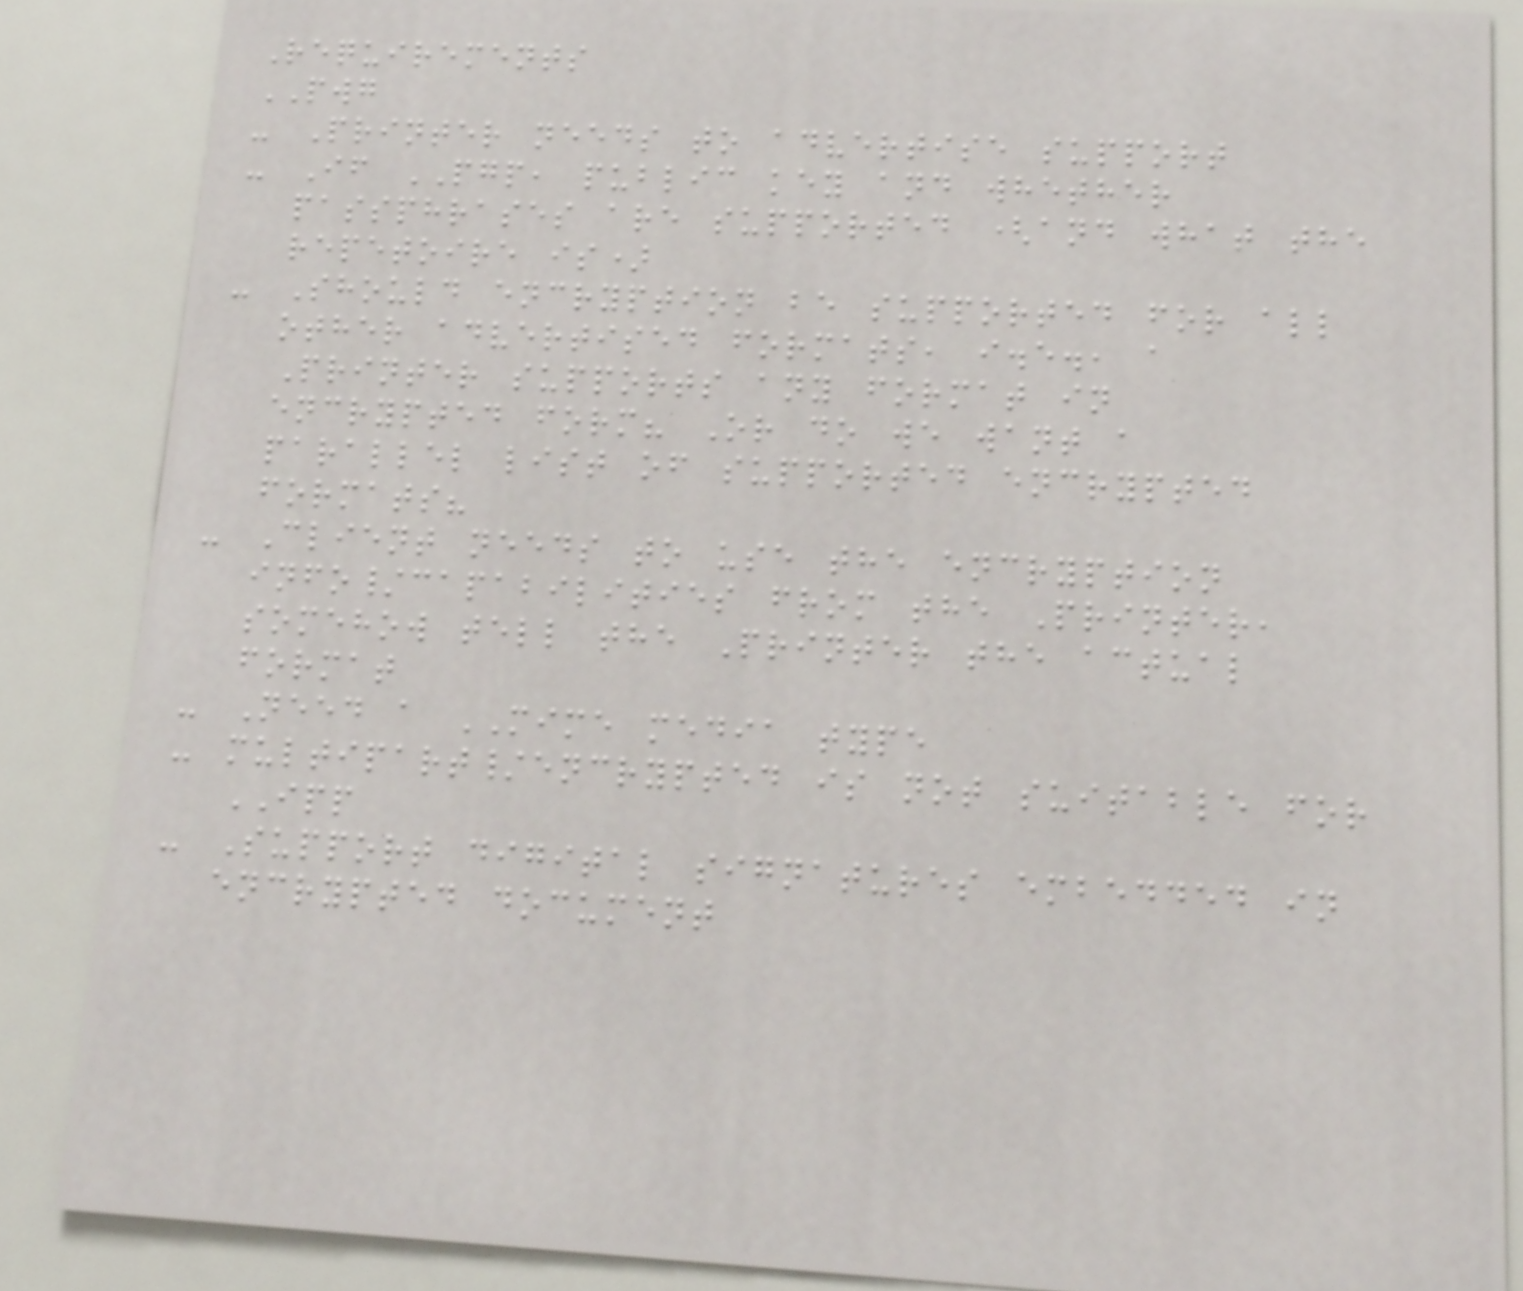Requirements
PWG
- Printer needs to advertise support
- If PGP, public key and whether
passphrases are supported (and what the
repetoire is)
- Should encryption be supported for all
other advertised formats, i.e., a
Printer supports any format in
encrypted form? Or do we want a
parallel list of supported encrypted
formats?
- Client needs to use the encryption
info/capabilities from the Printer,
somehow tell the Printer the actual
format
- Need a MIME media type
- multipart/encrypted is not suitable for
IPP
- Support digital signatures embedded in
encrypted document
